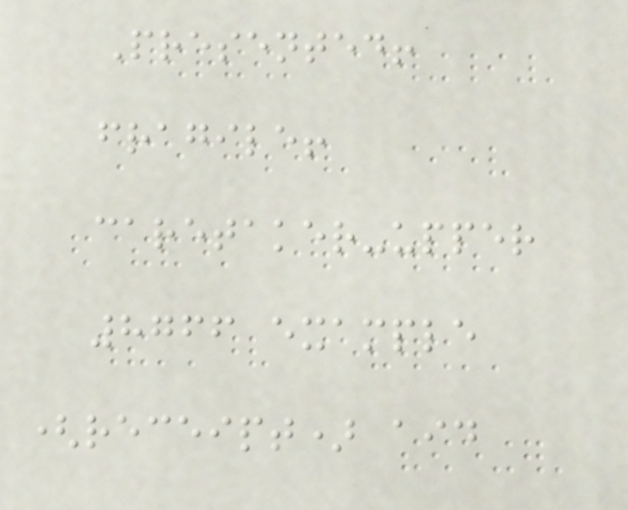Presented!
fragile!
caretaker-upper
8766 example
(receipt) aid
